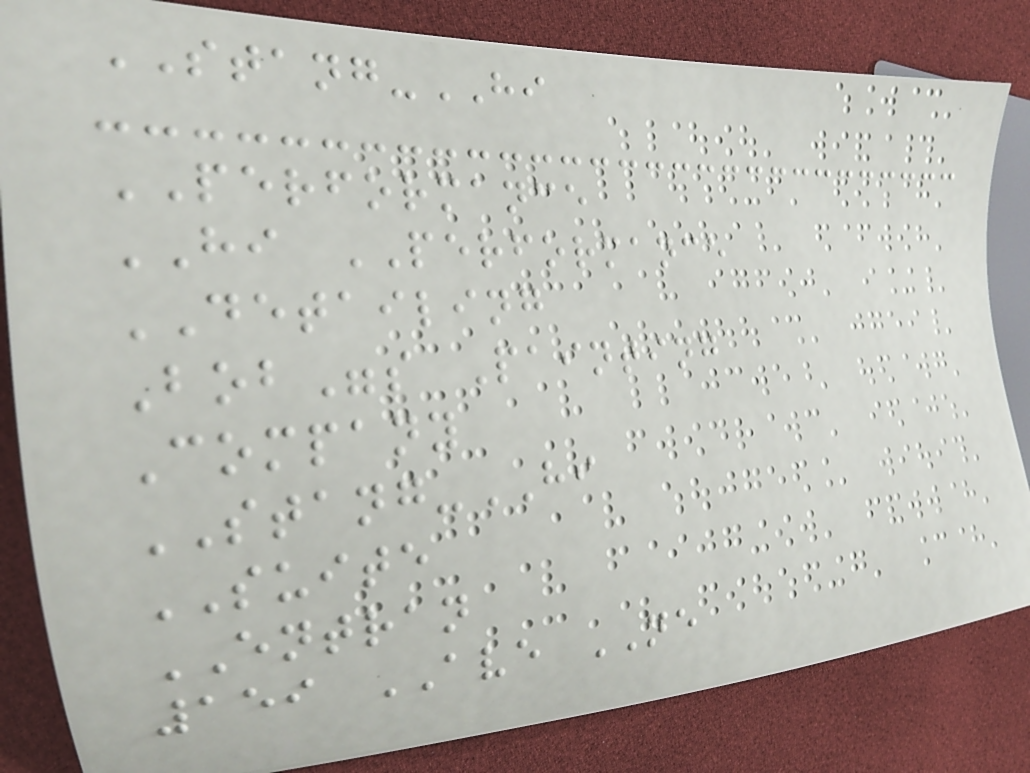STANG-HI
PERFORMANCE
HI PERFORMANCE
DETAILING
Bob"s Painting
Company
STANG-HI
SUITE
ENTRAN
159 AVE NE
